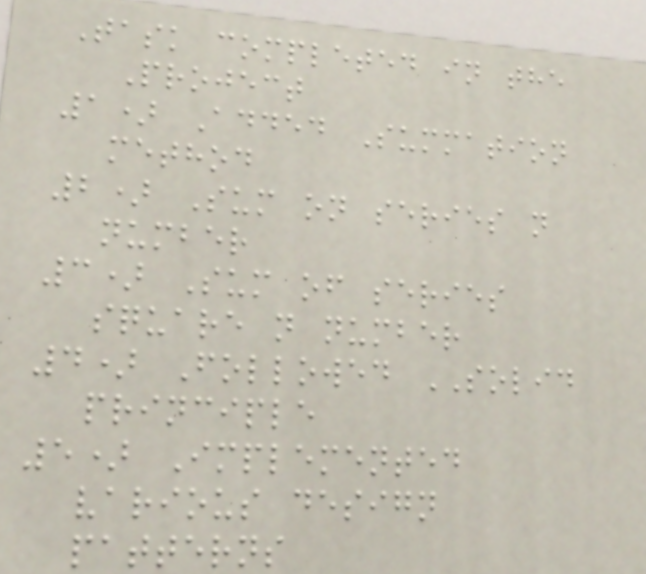Task completed in the
Project
1) Added Summation
method
2) Sum on series n
number
3) Sum of series
square n number
4) Followed SOLID
principle
5) Implemented
various design
patterns
